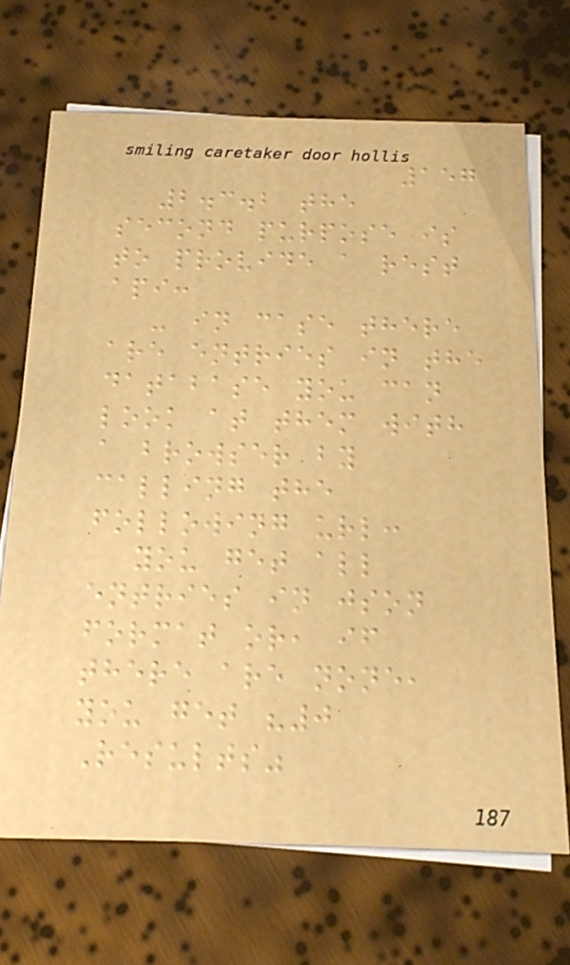157
2.3.2 the
second purpose is
to provide a rest
api:
- in case there
are entries in the
database you can
look at them with
a browser by
calling the
following url:
you get all
entries in json
format or, if
there are none,
you get "0
Results"
